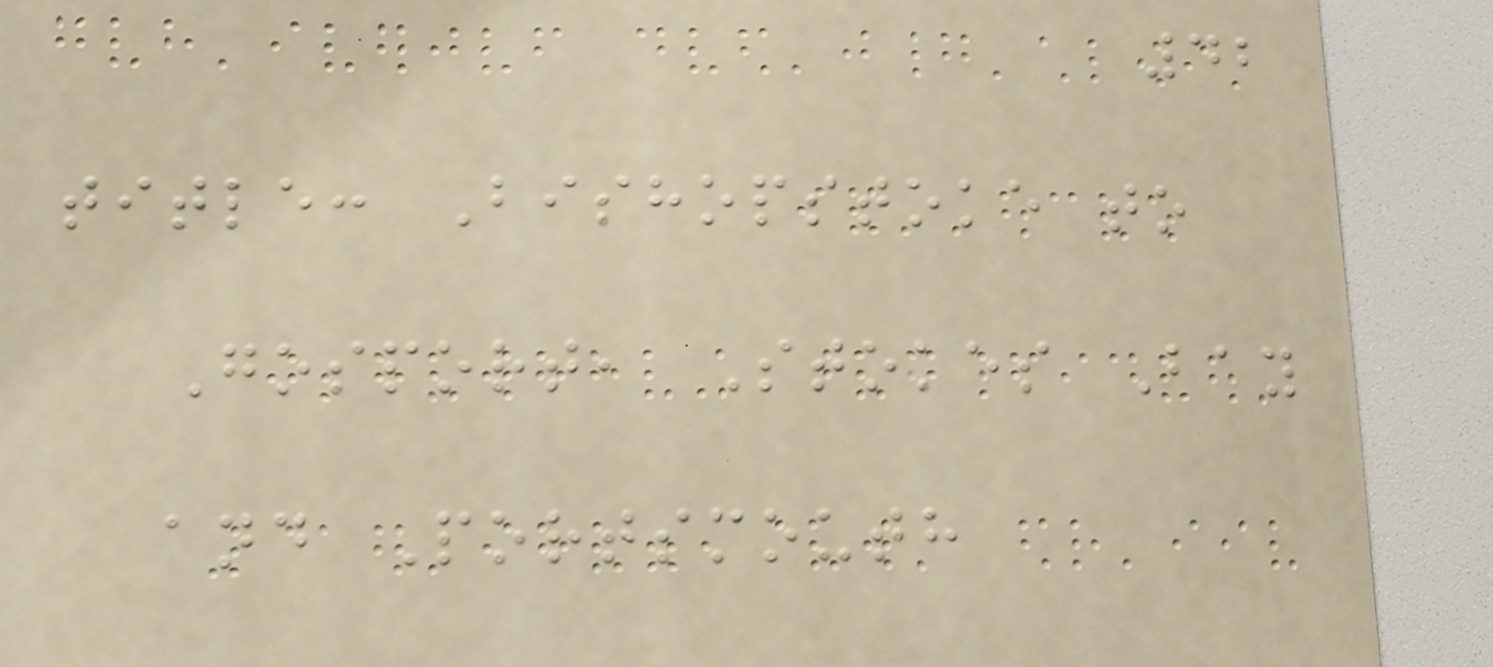42
title: Bishopstoke to
Gosport, Stokes Bay
and Portsmouth
